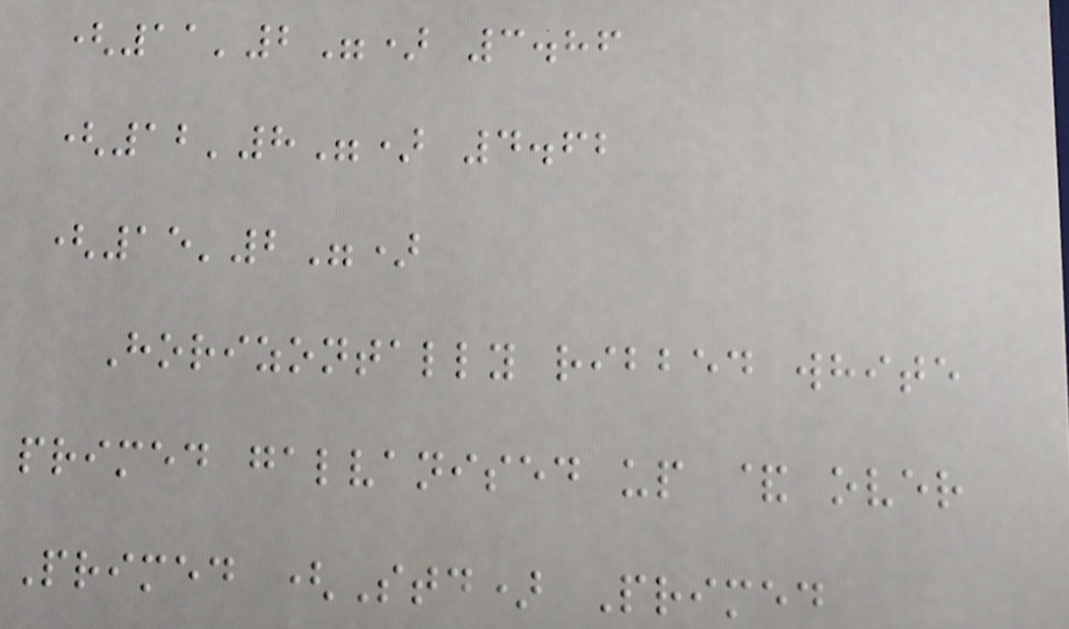(11'2") 3.86
(12'8") 4.62
(15'2")
Horizontally ribbed white
primed galvanised up & over
Primed (Std) Primed
